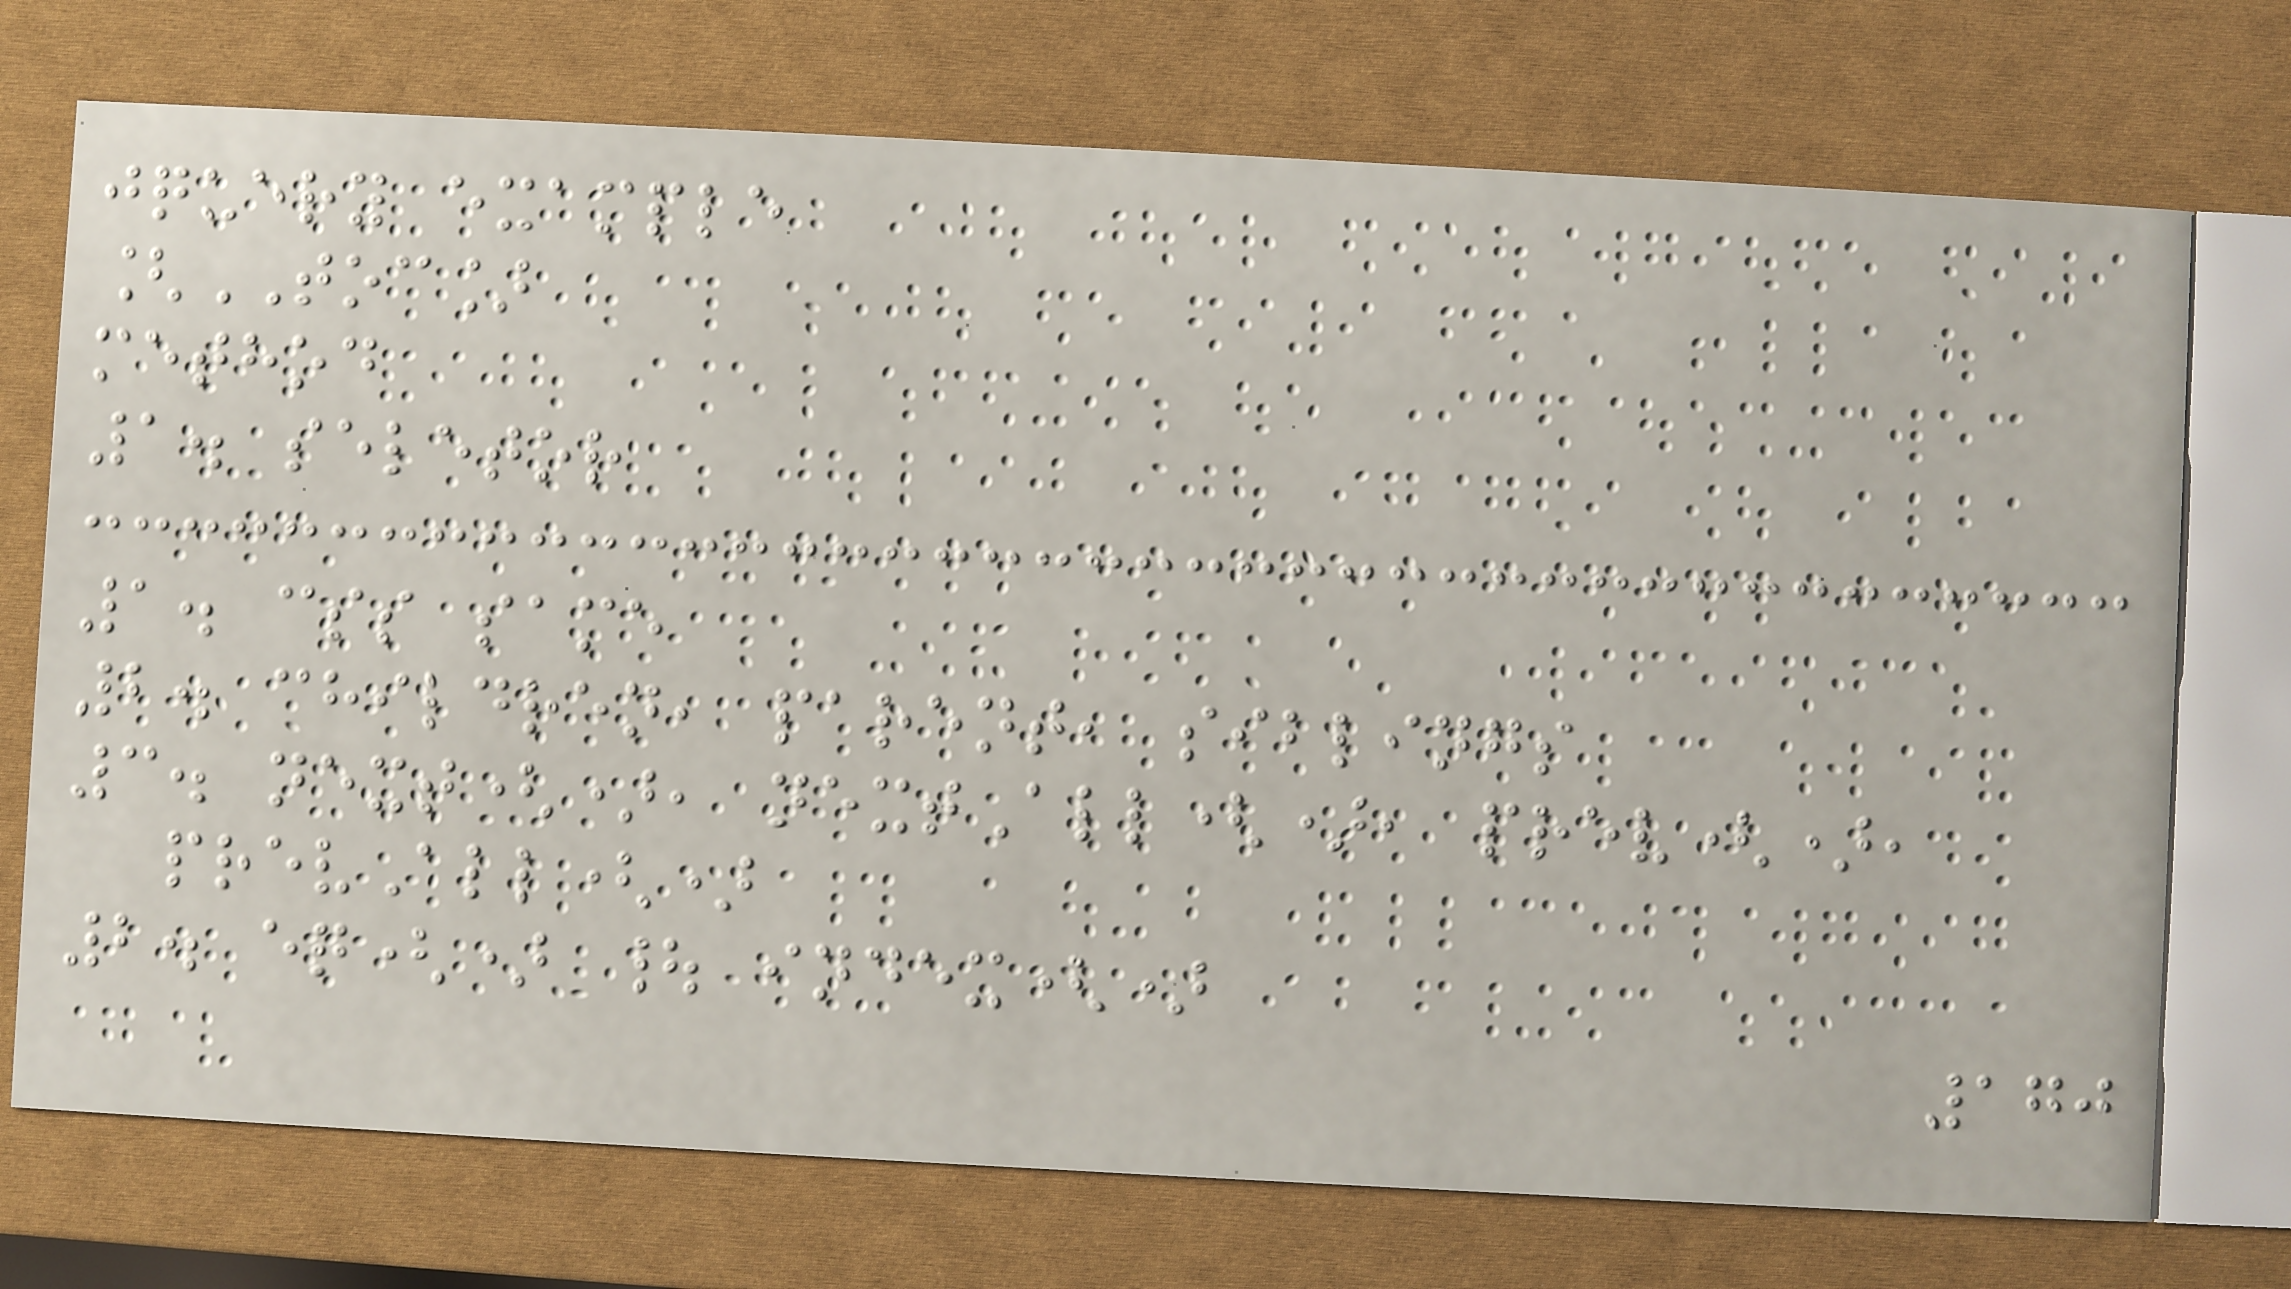jquery example
[TOC]
method
1. seletor
1. css same
2. children, parent, siblings
3. next(), nextAll(), prev(),
prevAll()
2. eq() | index()
170
